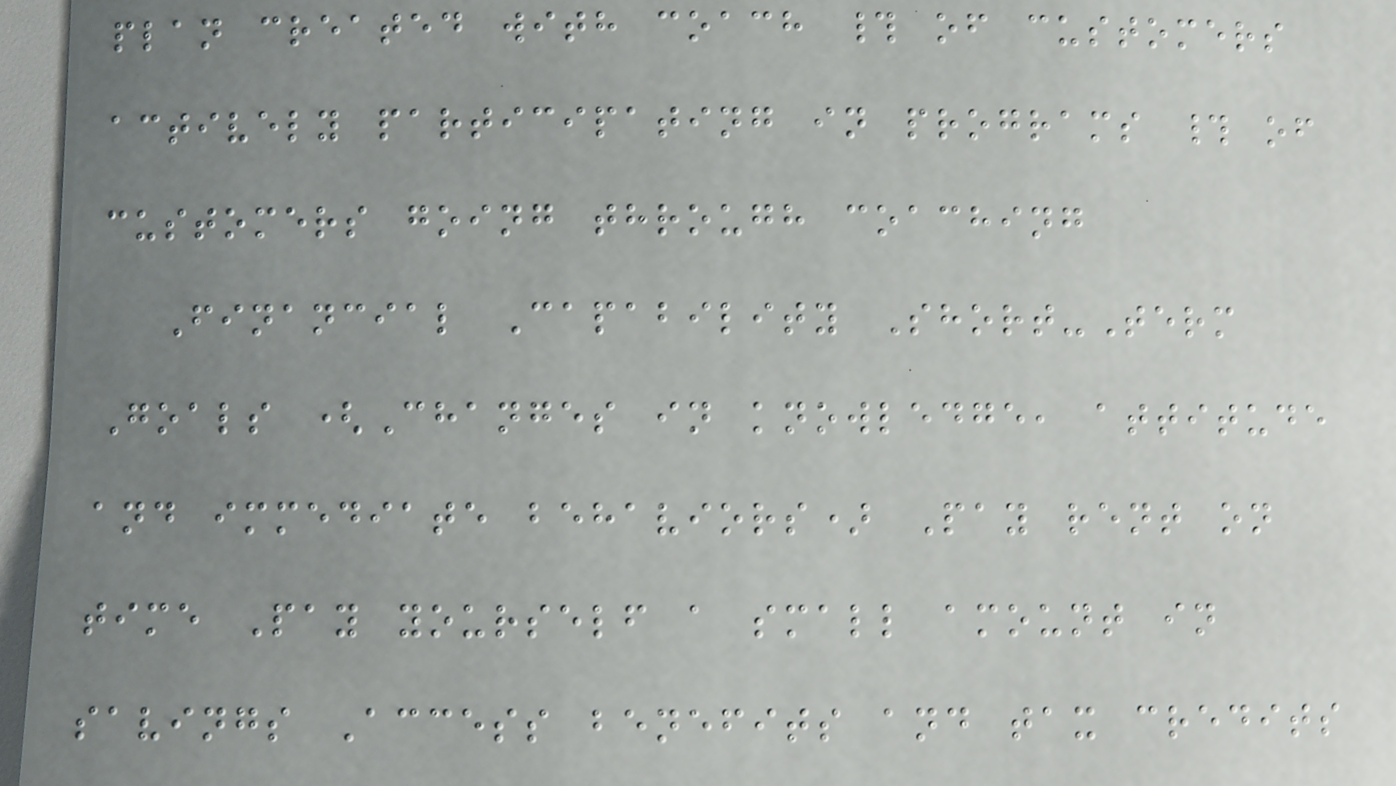plan created with coach # of customers
actively participating in programs # of
customers going through coaching
Financial Capability Short-Term
Goals (Changes in knowledge, attitude
and immediate behaviors) Pay rent on
time Pay yourself a small amount in
savings Access benefits and tax credits
